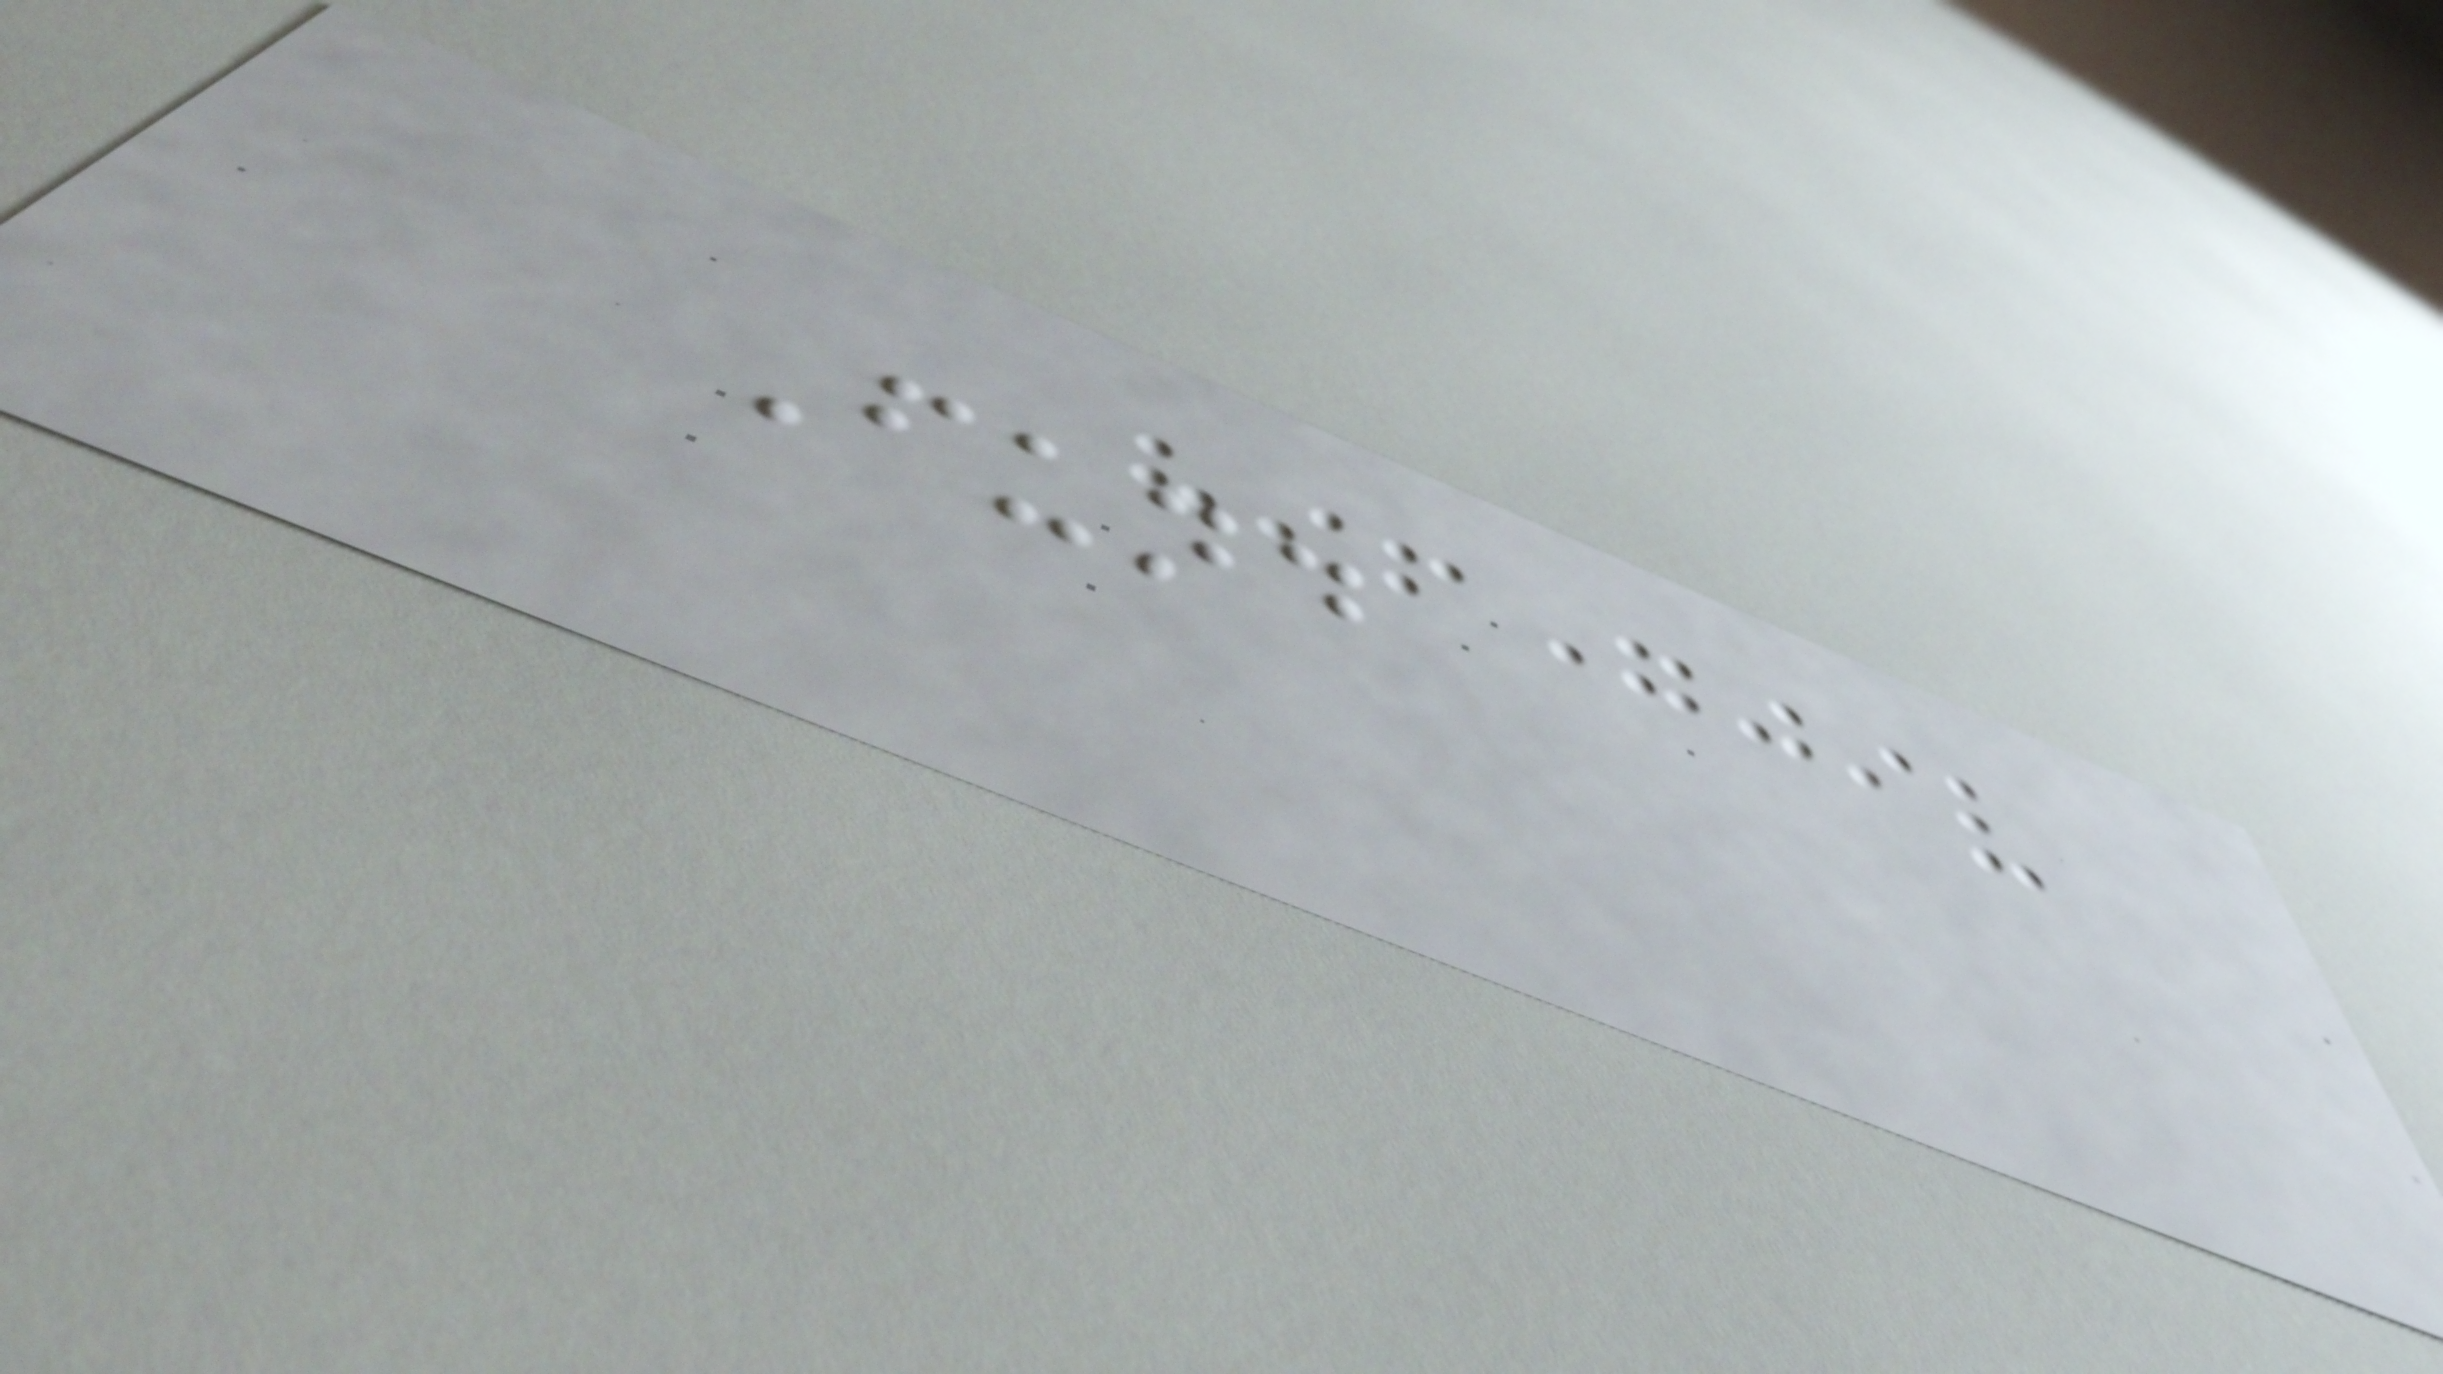Fund
